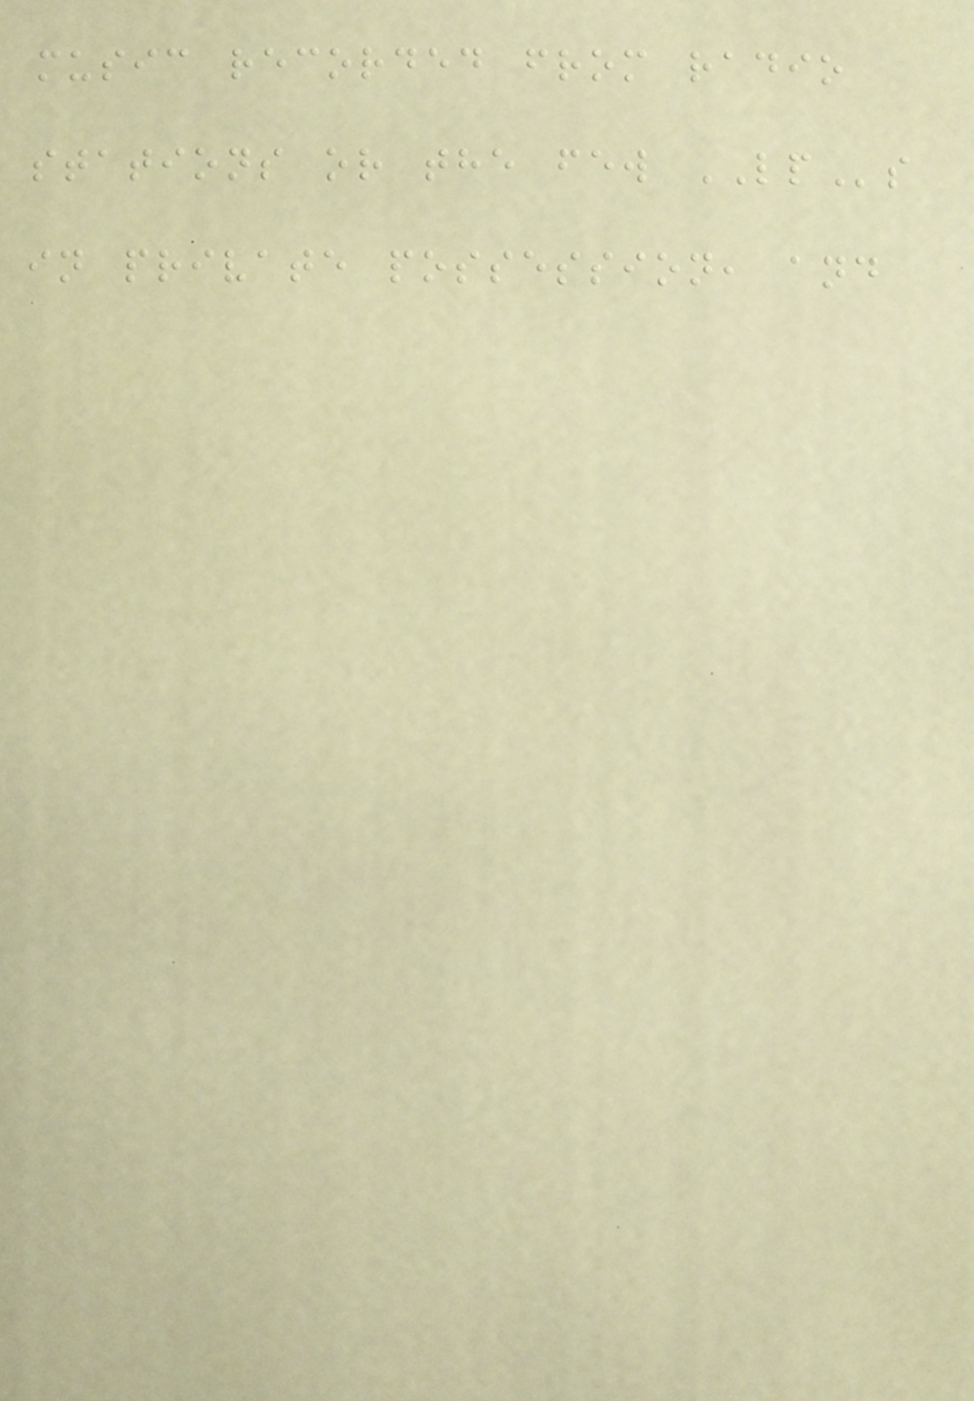music recorded from radio
stations or the few LPs
in private possession, and
